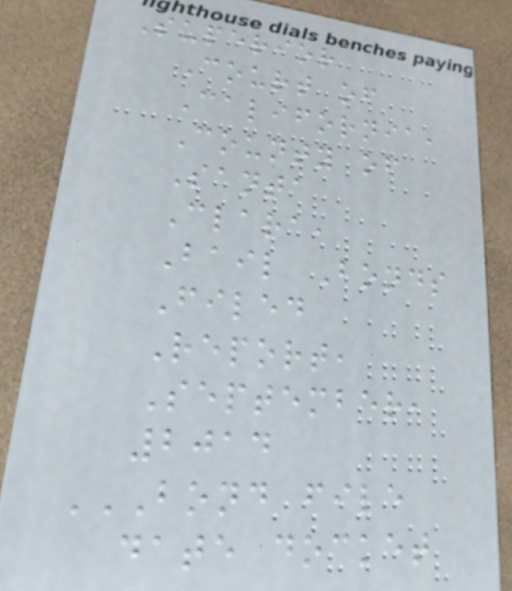Superior
Court of
California,
County of
Santa
Clara,
Bail Bonds
Filed
Report,
September,
2014
BOND FILE
DATE DOCKET
